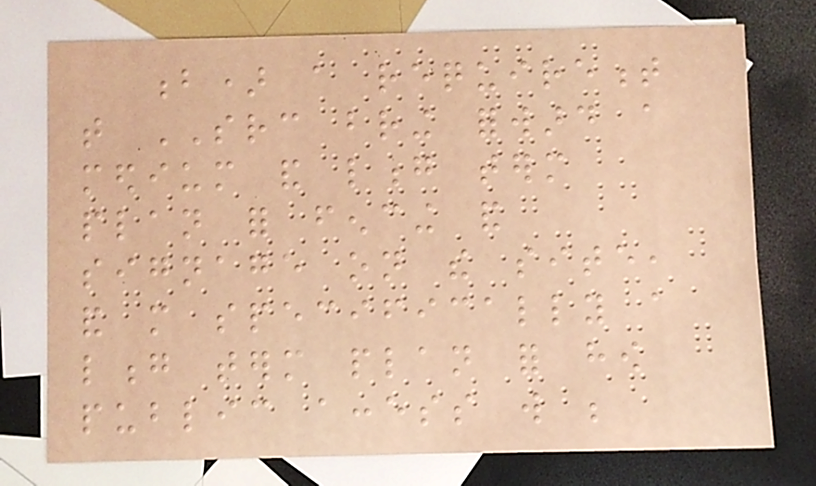b) a requirement
that SRC bring forward a
medium and long term
plan for fencing and
signage on the site,
and more specifically a
long term plan for how
public access will be
